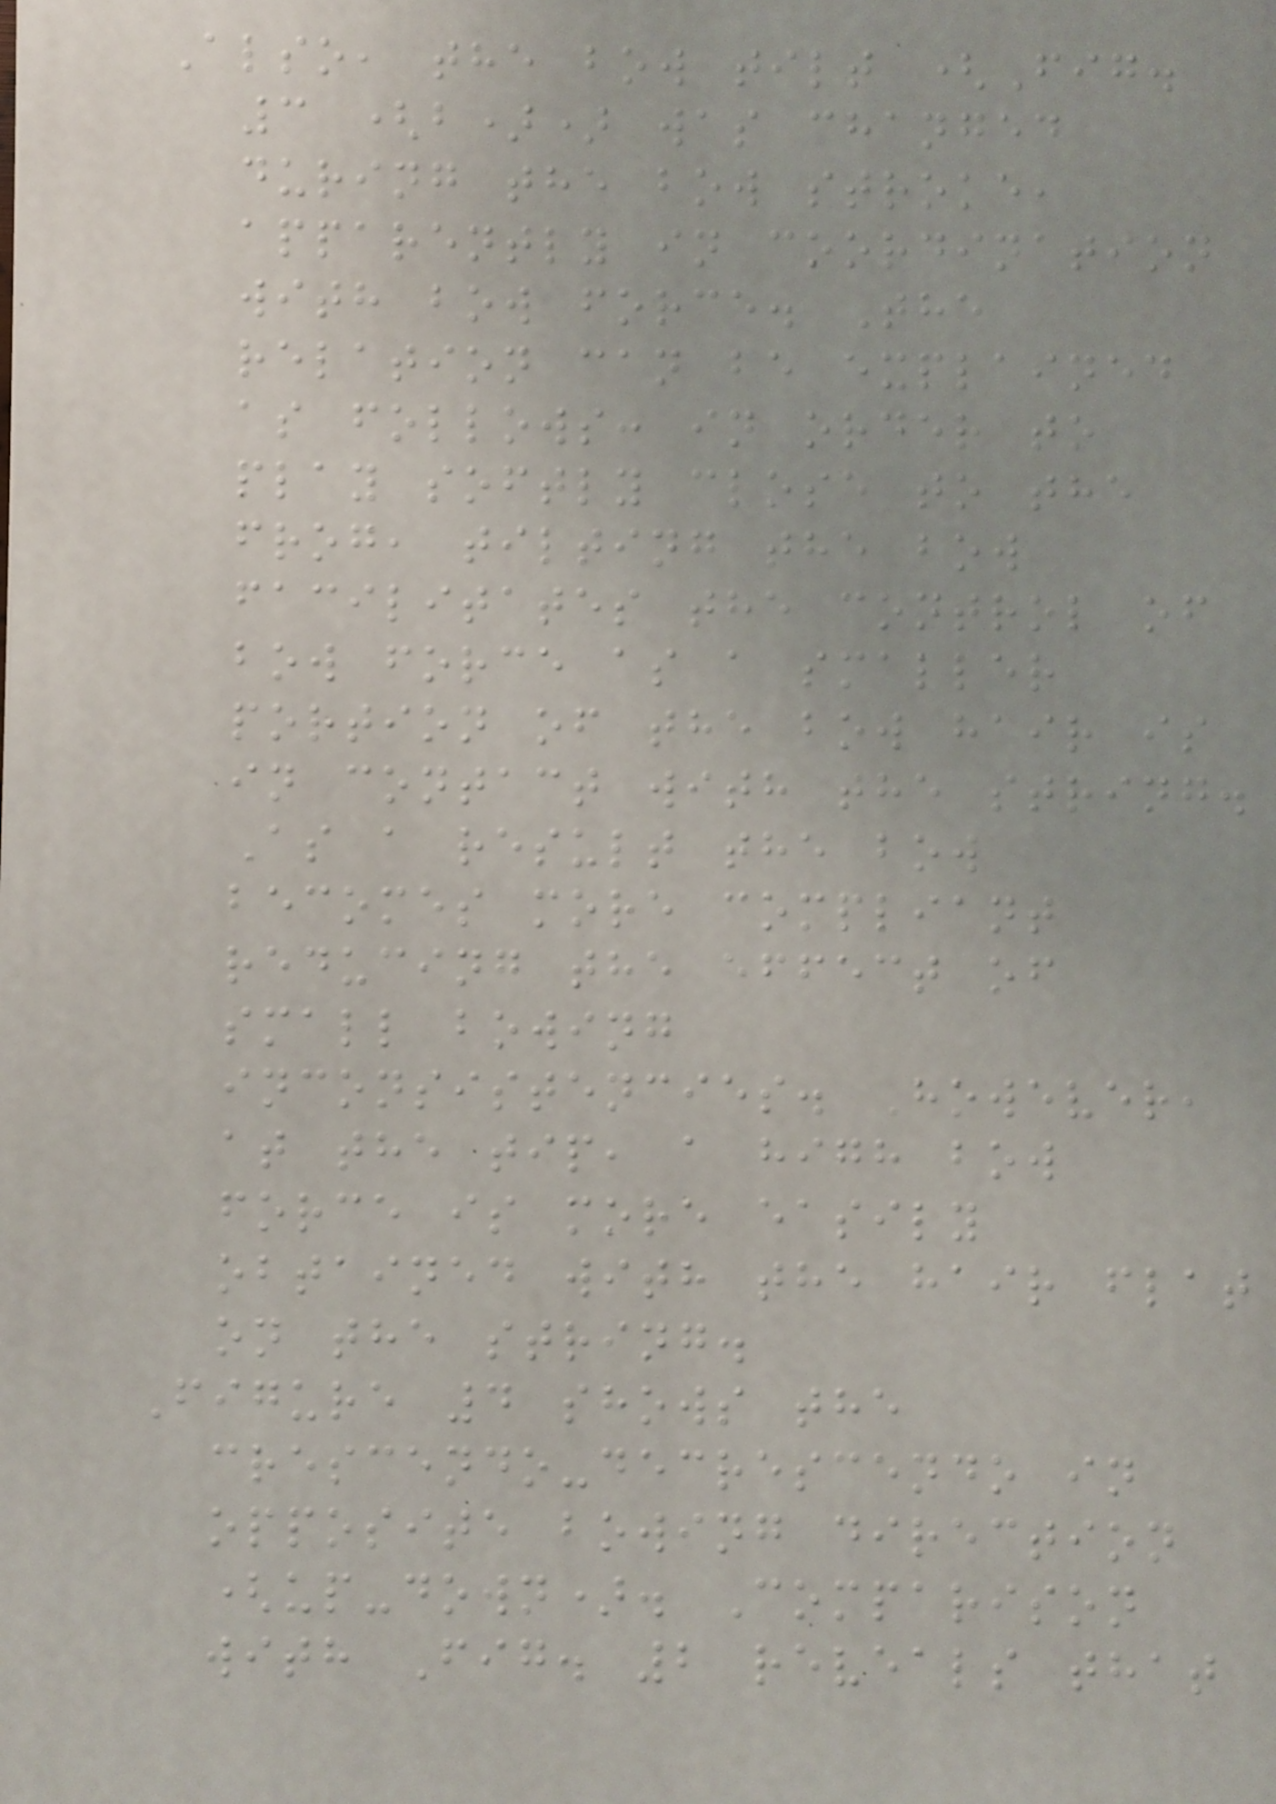Also, the bow tilt (Fig.
3 (b)) was changed
during the bow stroke,
apparently in coordination
with bow force. The
relation can be explained
as follows: in order to
play softly close to the
frog, tilting the bow
facilitates the control of
bow force as a smaller
portion of the bow hair is
in contact with the string.
As a result the bow
becomes more compliant
reducing the effect of
small bowing
inconsistencies. However,
at the tip, a high bow
force is more easily
obtained with the hair flat
on the string.
Figure 4 shows the
crescendo-decrescendo in
opposite bowing direction
(up-down). Comparison
with Fig. 2 reveals that
